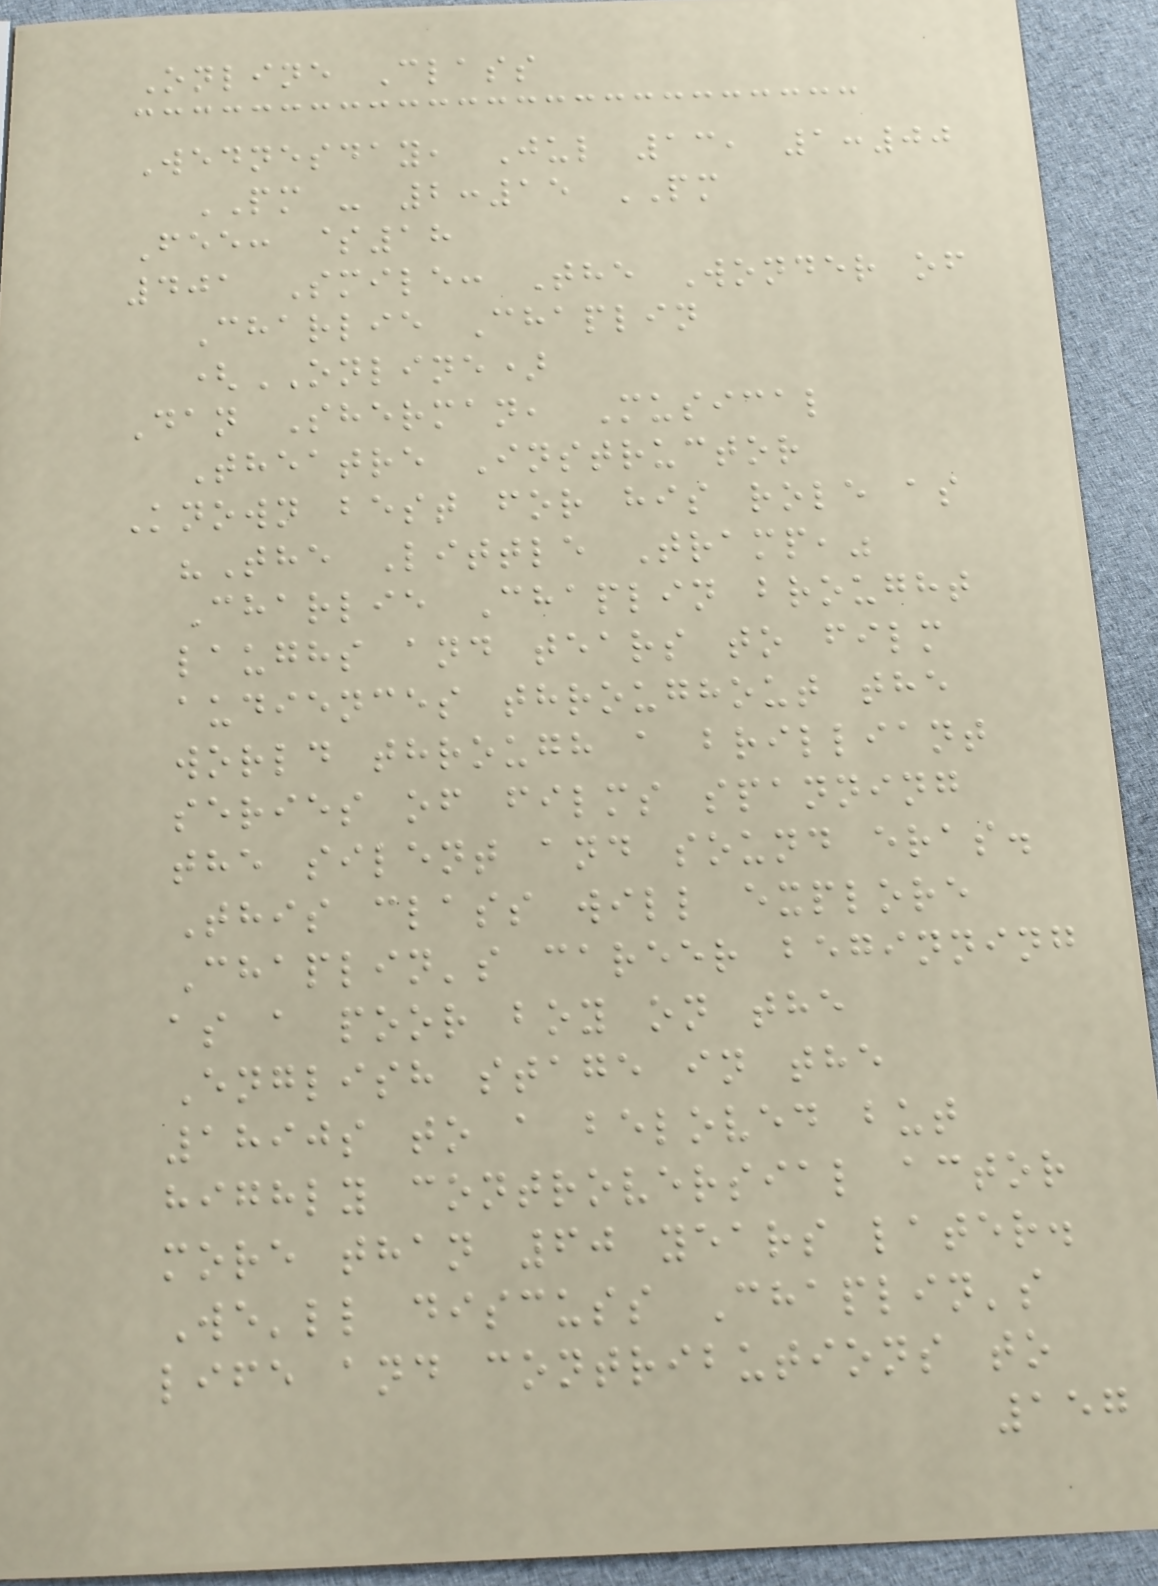Online Class
Wednesday, Jul 13, 1:00
PM - 2:15 PM
Fee: $18
401 Smile: The Wonder of
Charlie Chaplin
(ONLINE)
Dan Sherman, Musical
Theatre Instructor
Known best for his role as
"The Little Tramp,"
Charlie Chaplin brought
laughs and tears to film
audiences throughout the
world through a brilliant
series of films spanning
the silent and sound eras.
This class will explore
Chaplin's career beginning
as a poor boy on the
English stage in the
1890s to a beloved but
highly controversial actor
more than 60 years later.
We'll discuss Chaplin's
life and contributions to
157
